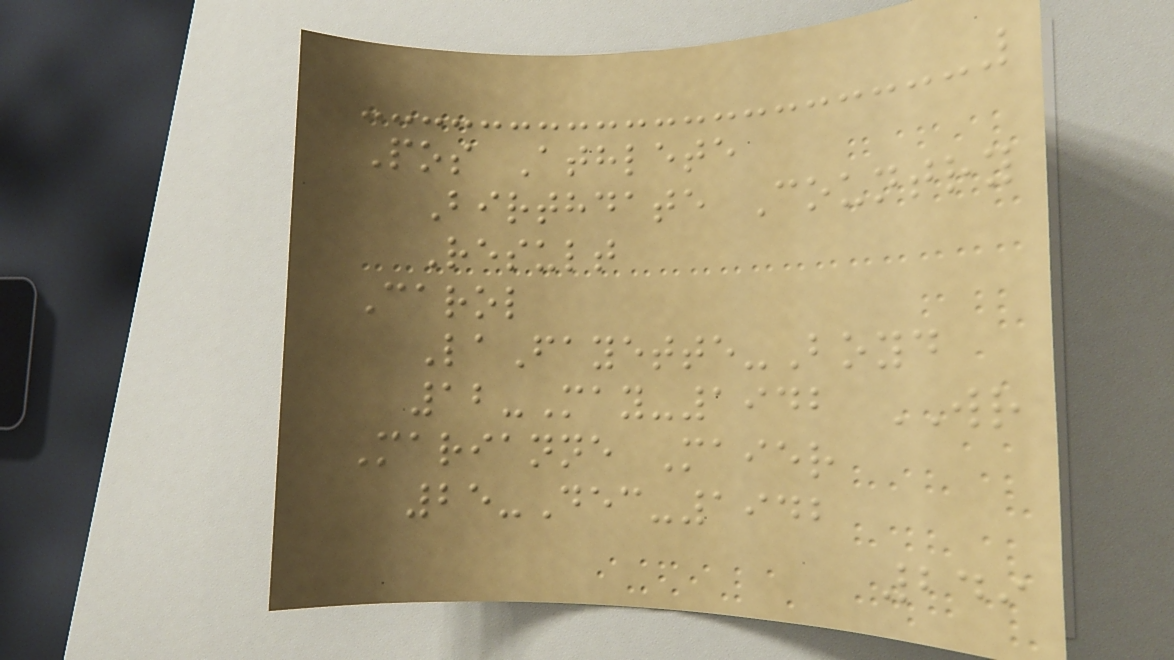Pos Athlete
Birthdate Country
Result
Carol
LaFayette-Boyd
12-May-1942 WR
Marianne Maier
25-Dec-1942
249
